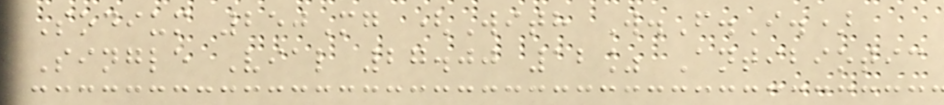Sodium 250Mg (With W.F.I.)
Single Vial 27.00 12% Antibiotic
